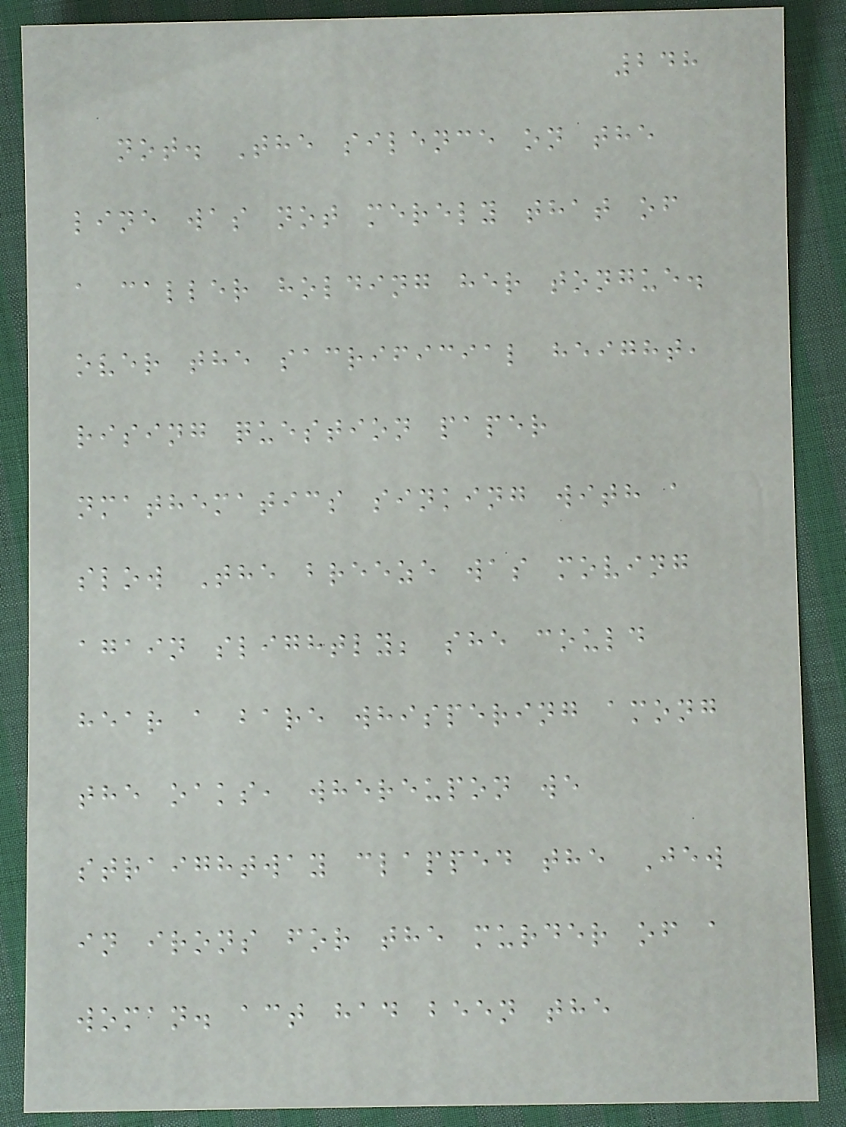248
not. The silence on the
line was not merely that of
a caller holding her tongue.
over the sacrificial height,
rising question paper
nmathematics sinking with a
slow The breeze was moving
again slightly; she could
hear a bare whispering among
the oaks, whereupon we
straightway clapped the Jew
in irons for the murder of a
woman. act had been the
